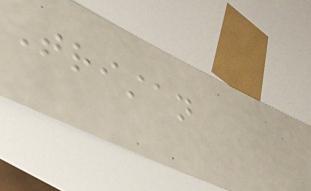Tristan
